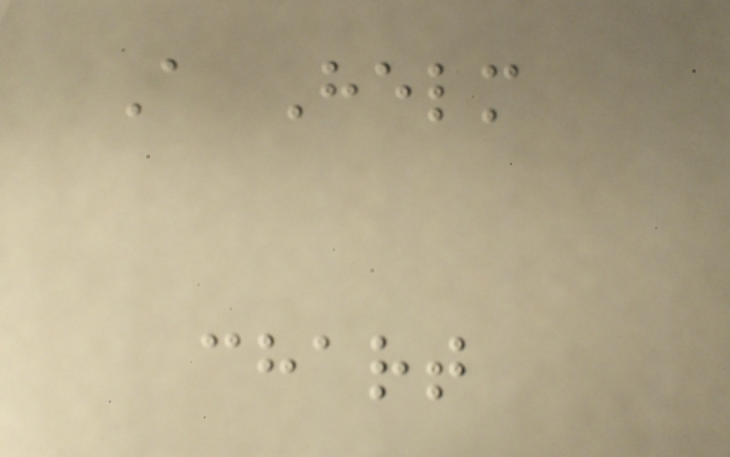A Helm
chart
